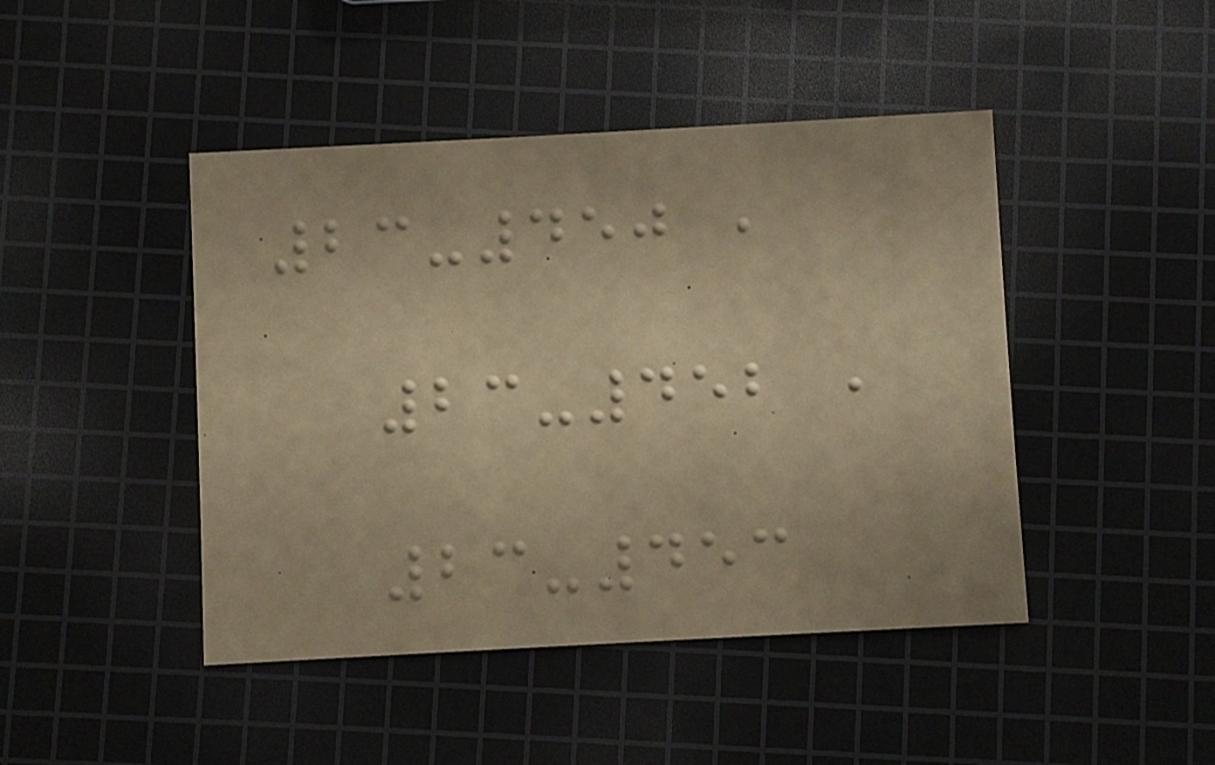23-450 ,
23-452 ,
23-453
